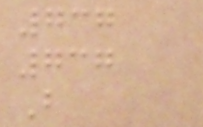737
737
B
